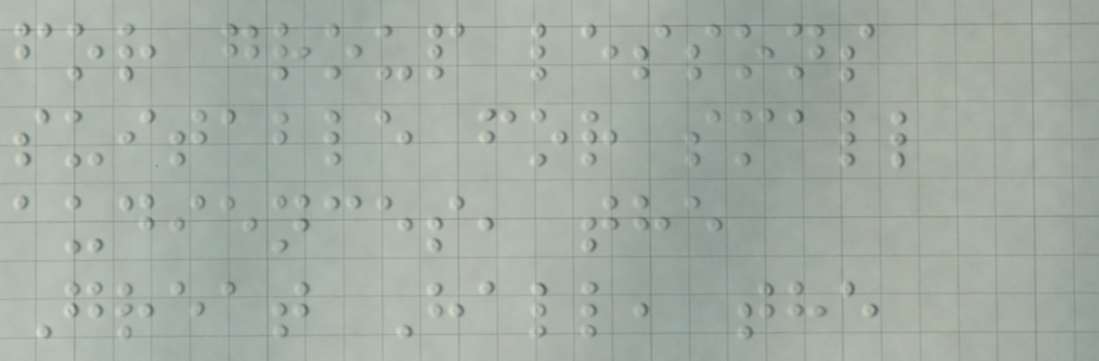for group lessons
suitable for small
audiences, the
Great Hall, the
